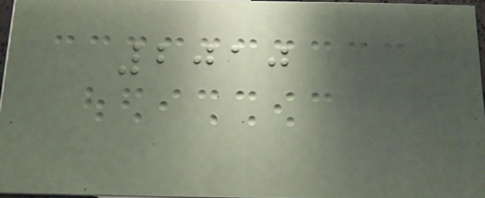2010
